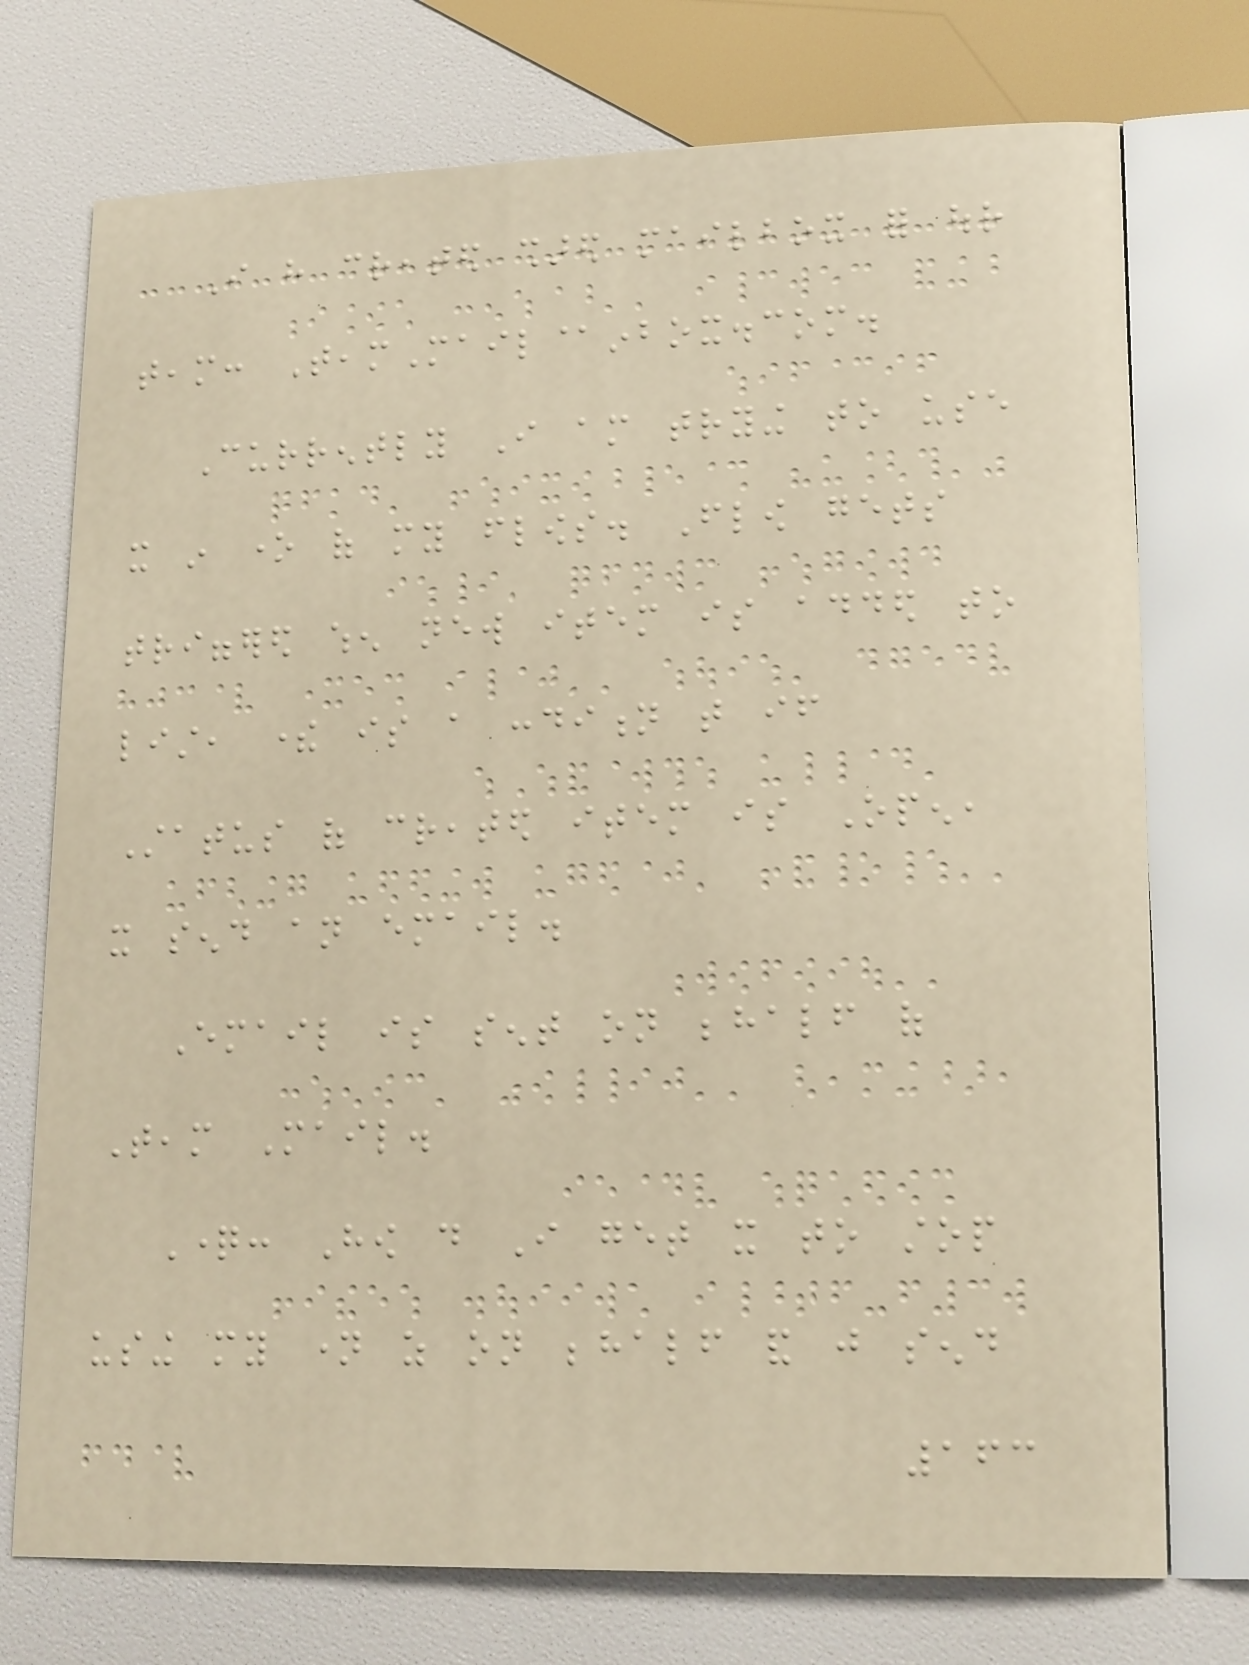I have created shared mailbox for our
team: TeamMail@inbox.com.
Currently I am trying to use
it in one of my flows. Flow gets
triggered when new item is added to
list, there is a condition that if
Status of created item is Open,
it send an email.
Email is sent on behalf of
Team Mail.
Question: How do I get it to stop
using my name as on behalf and just send
163
